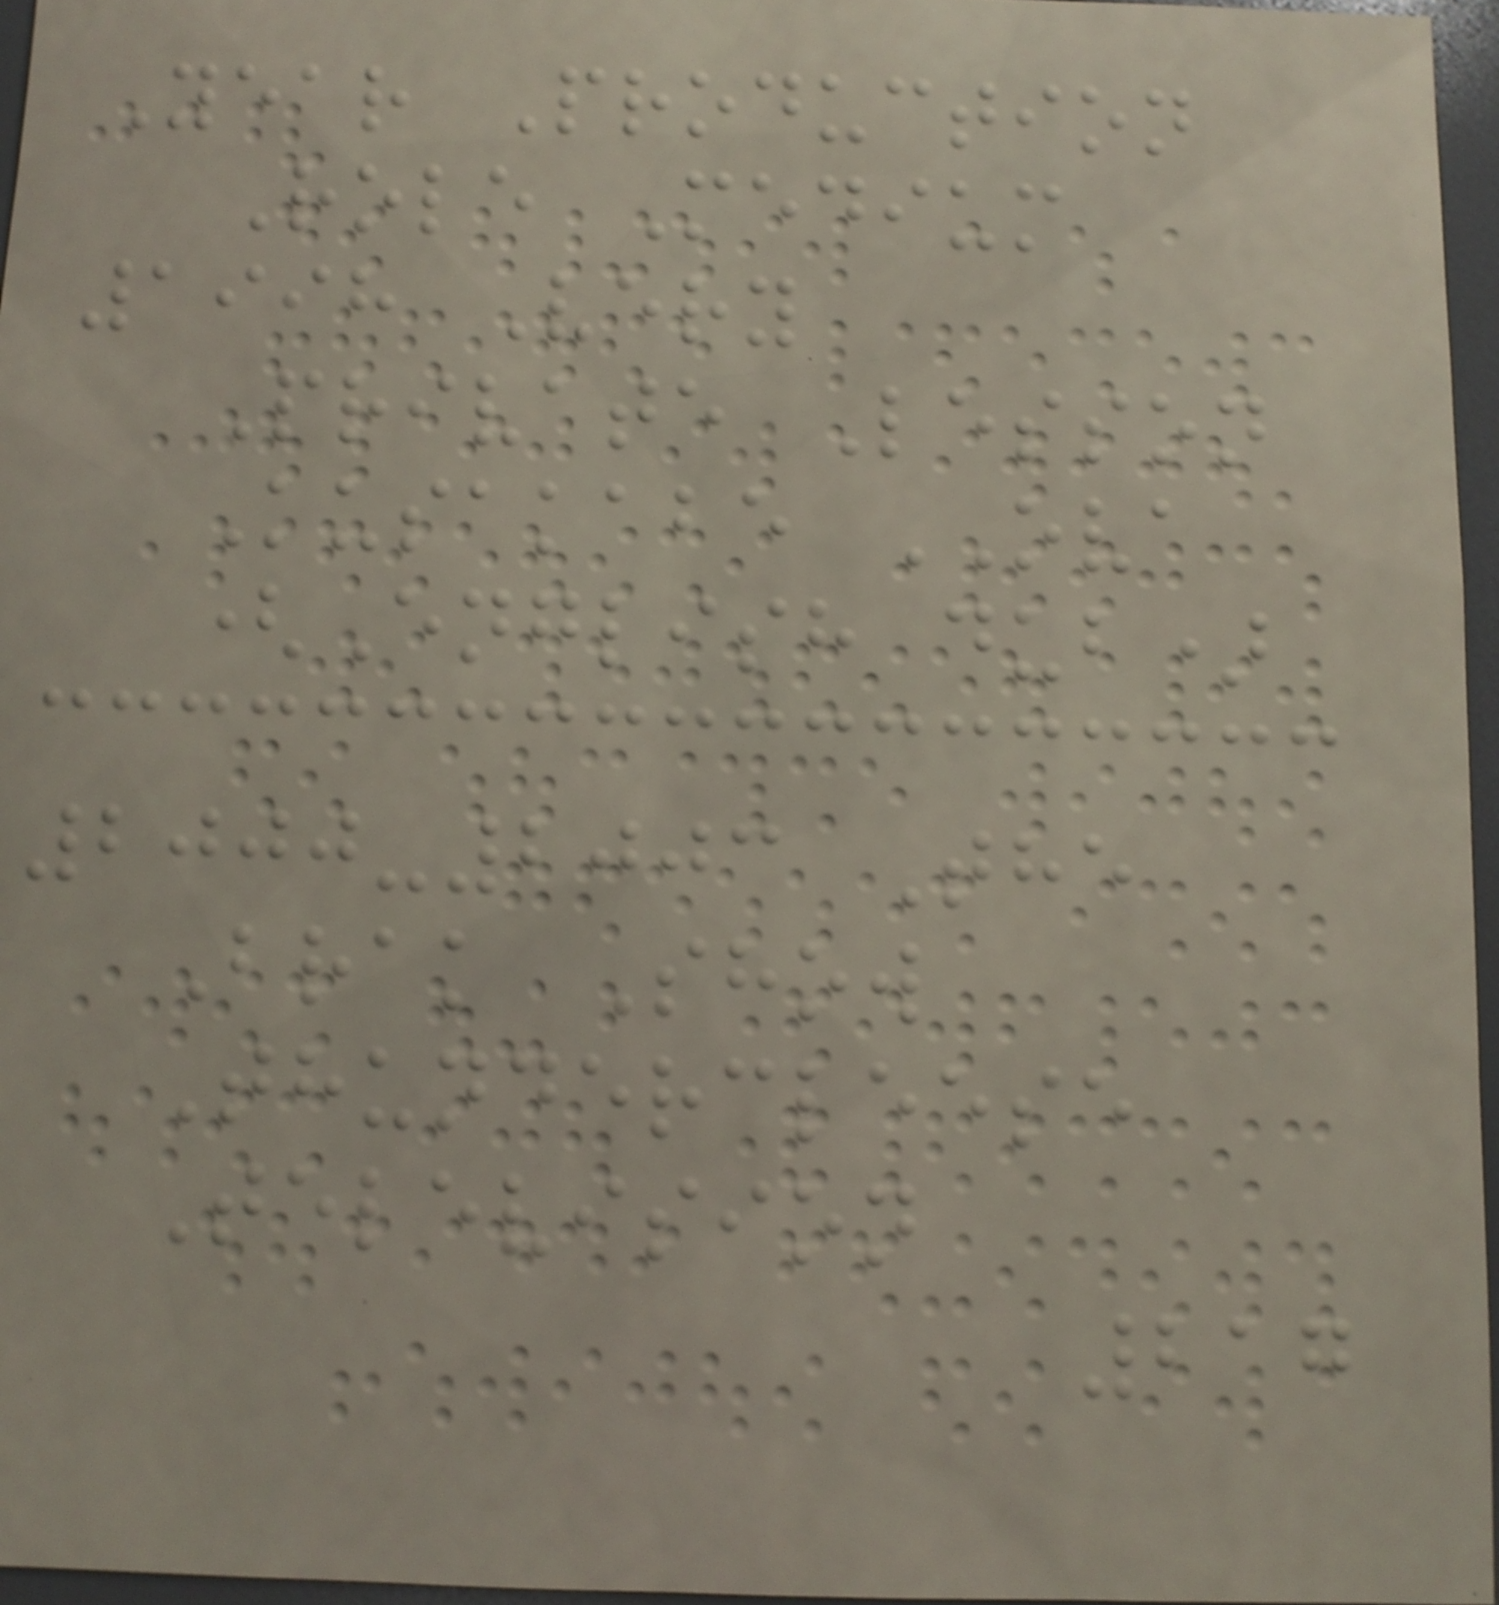Year Production
Role Medium
1998 Very
Private Lesson
Kusakabe OVA
(English dub)
2000-2003 The
Brak Show
Thundercleese
Television
217
